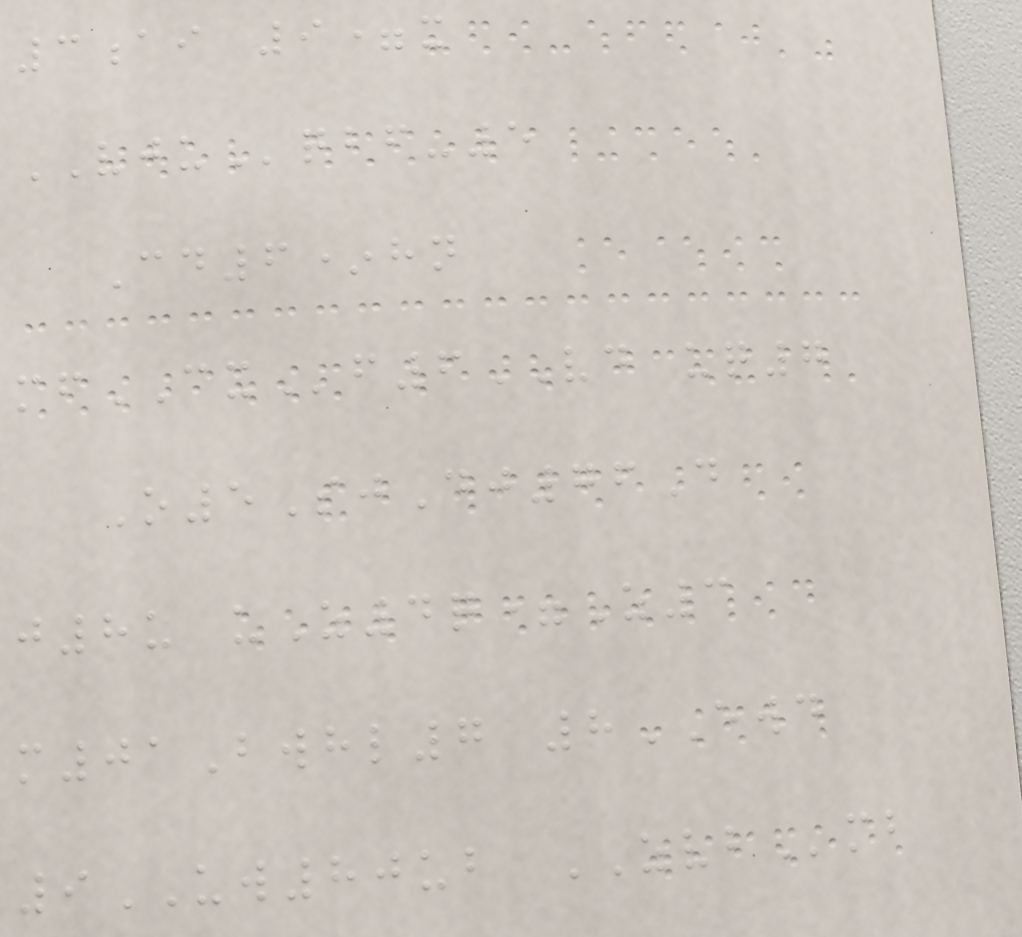3ai 9=x
VJUqbf-5
Cd6*hn
mfCXf6VD uq7
O5SjDj76D
j8u uZ4q=Z3
m01Bwhl7 8EWD
9UW80ub ZVBmb
